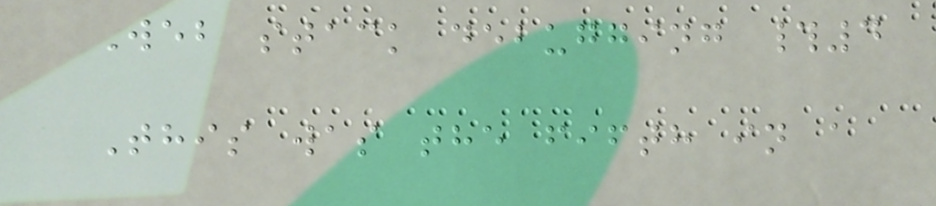Web stack debugging #4
This was the fifth in a
